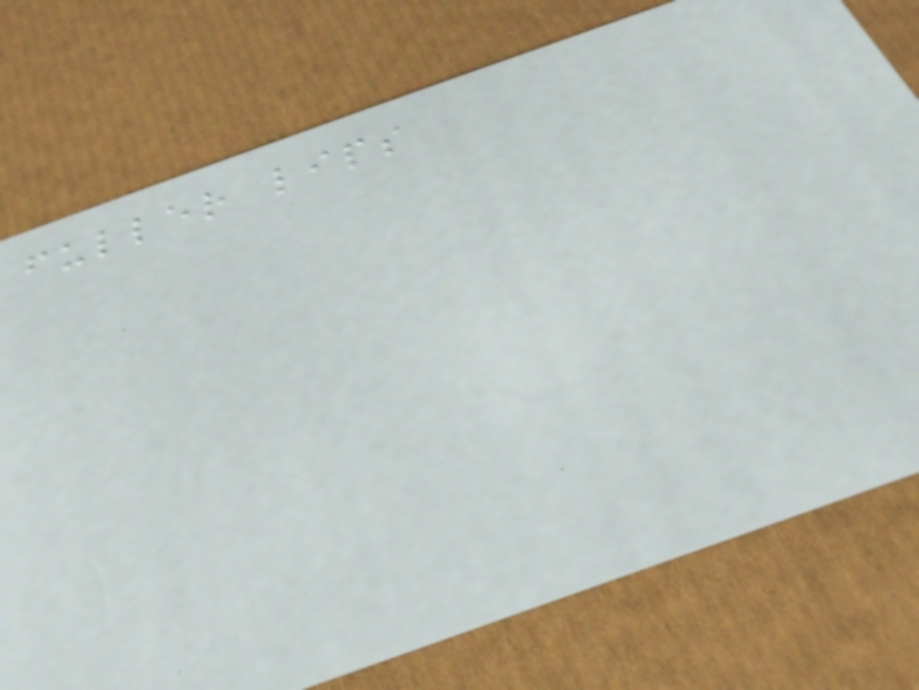fuller lips
